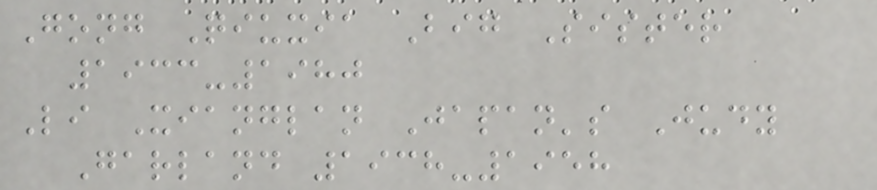Gong Qiuxia Big Sister
1933-1980
Li Xianglan Japan's Judy
Garland 1938-1958
